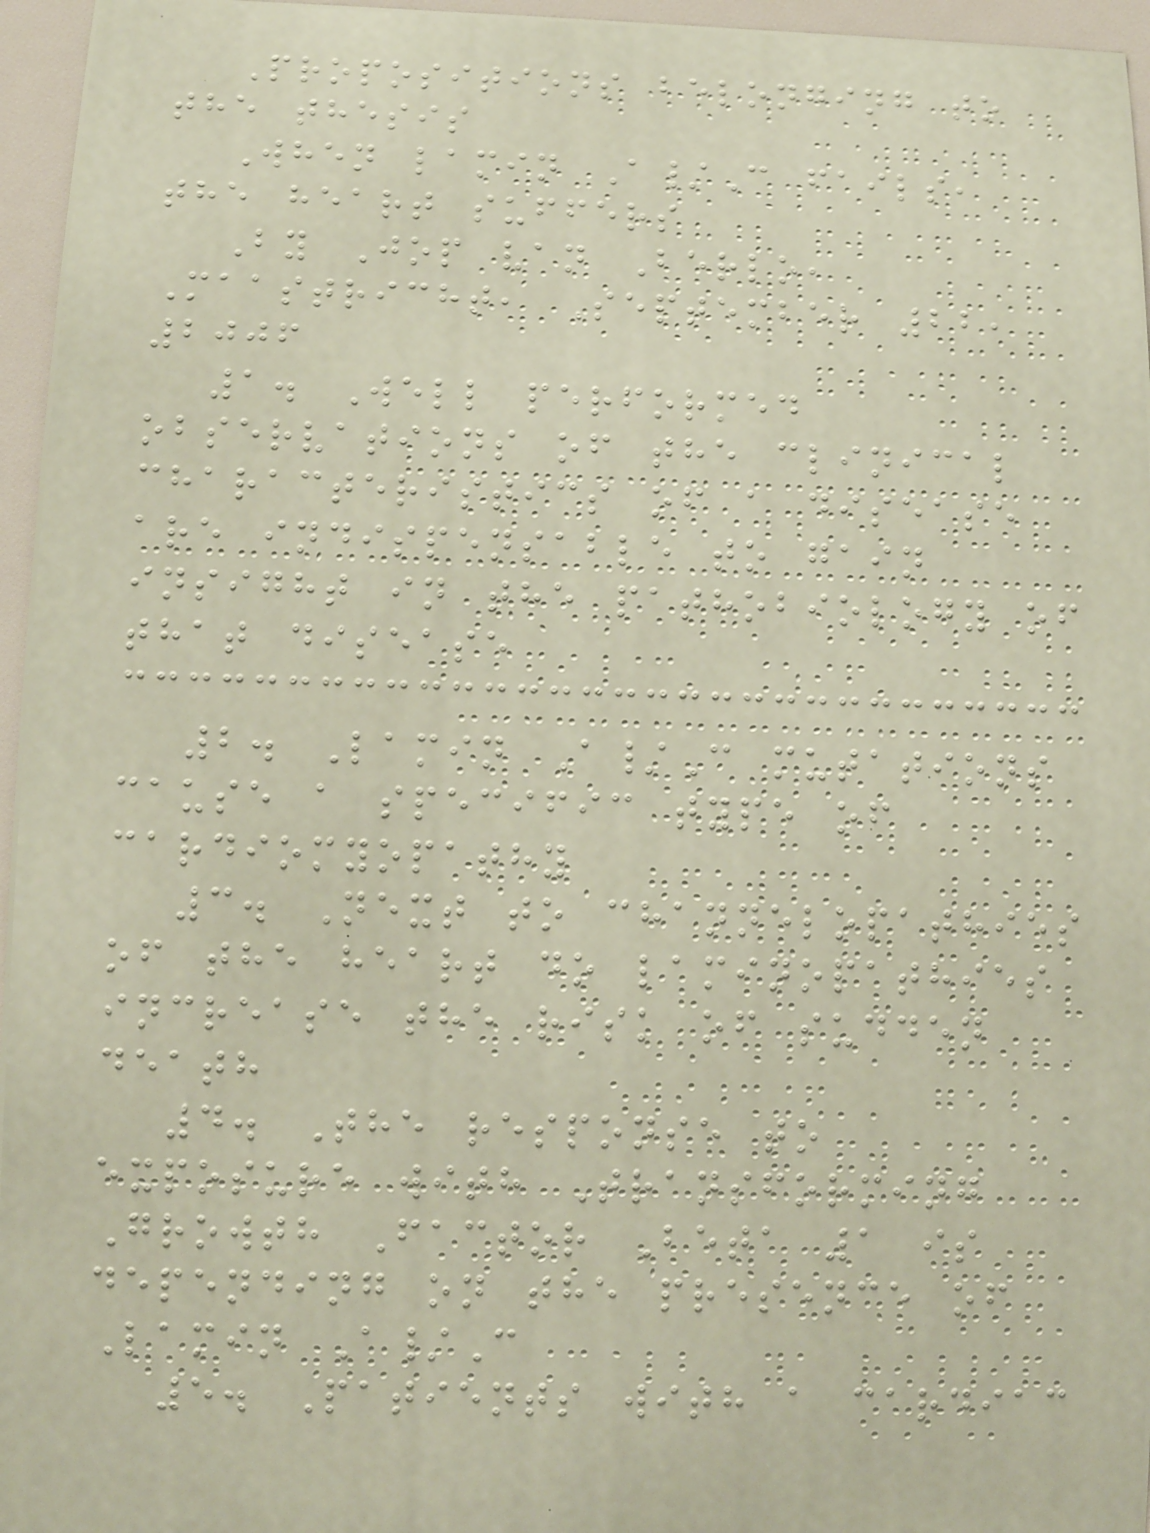Propositions belonging to
the thesis
When lamin A/C fails,
the heart suffers
By Jop van Berlo,
Maastricht, September 22,
2006
1. Well performed
observations of the clinical
characteristics of a disease
are indispensable to gain
insight in the pathobiology of
that disease
2. Lamin A/C mutations
cause a specific type of
cardiomyopathy
3. Next to channelopathies
of the heart do laminopathies
increase the risk of sudden
death
4. The response to
exposure with Transforming
Growth Factor Beta 1 is
depending on the presence of
Lamin A/C
5. Patients with a cardiac
